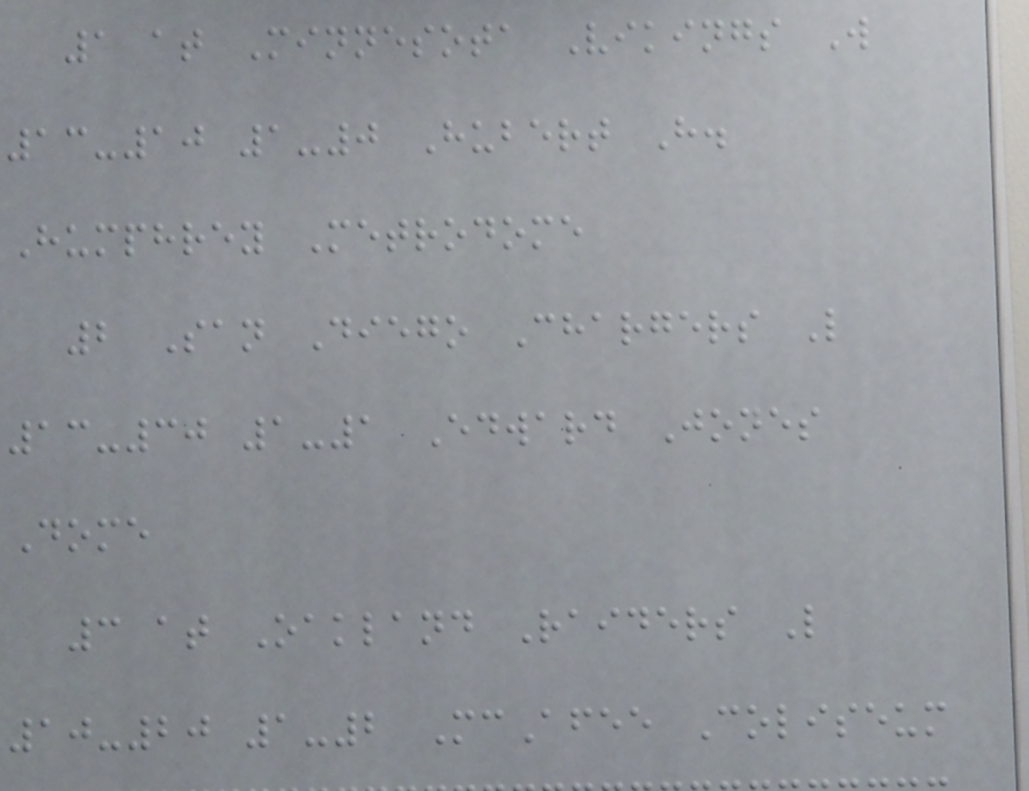1 at Minnesota Vikings W
13-10 1-0 Hubert H.
Humphrey Metrodome
2 San Diego Chargers L
13-30 1-1 Edward Jones
Dome
3 at Oakland Raiders L
10-20 1-2 McAfee Coliseum
